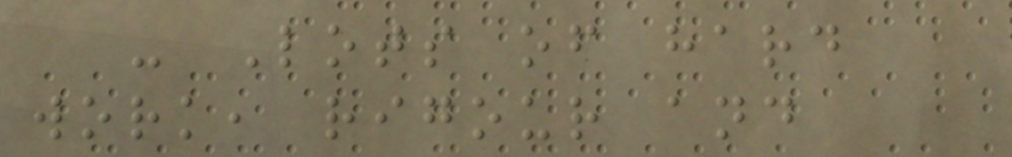- Lots of hard
work, rigour and
